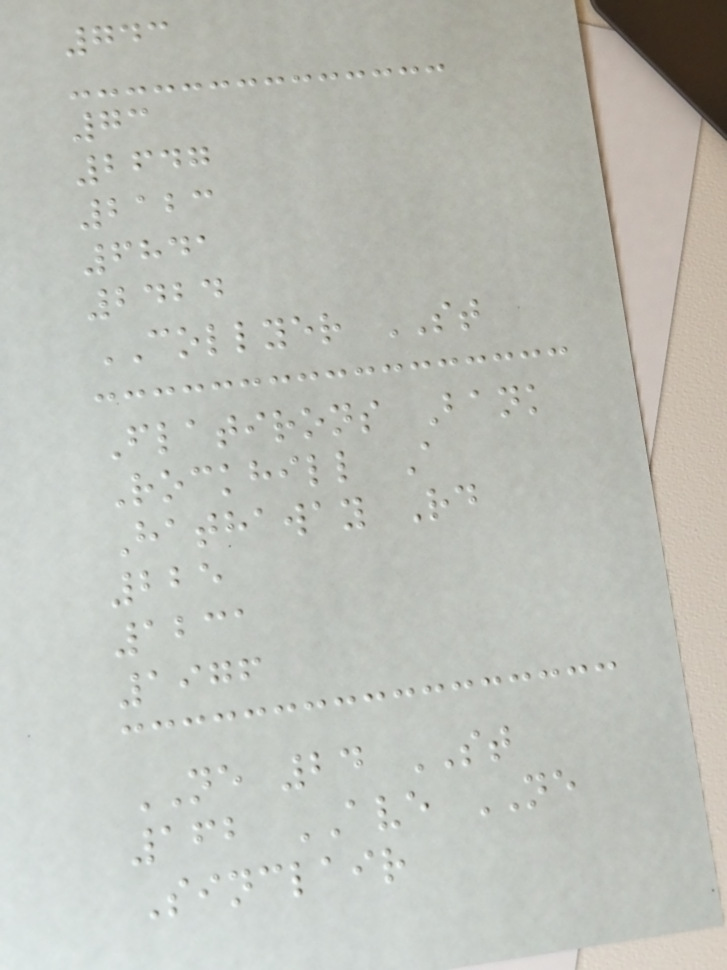743
73
2647
2123
6841
2424
COLLYER ST
Flatirons Bank
Rockhill A
Hathaway Rd
225
1231
1976
NE 24 ST
162 AVE NE
Sinclair
